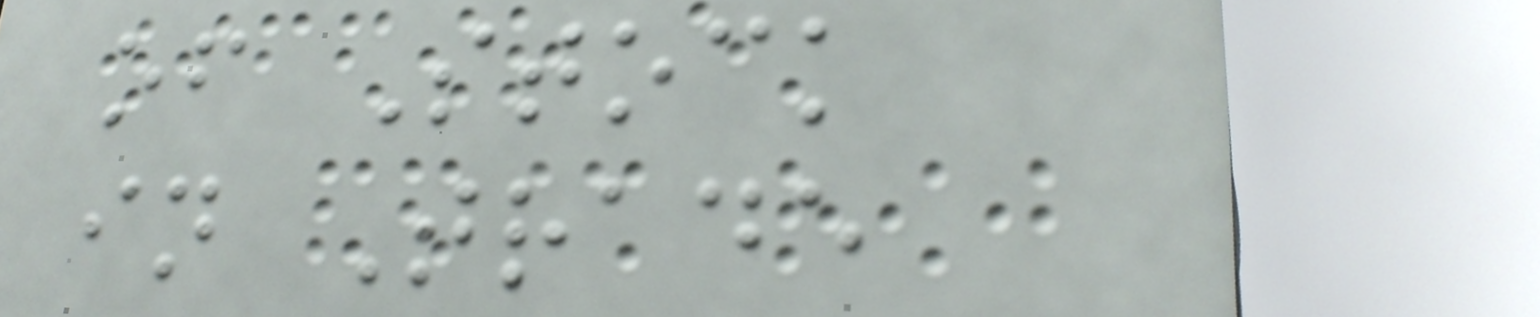of Stock
in Trade
